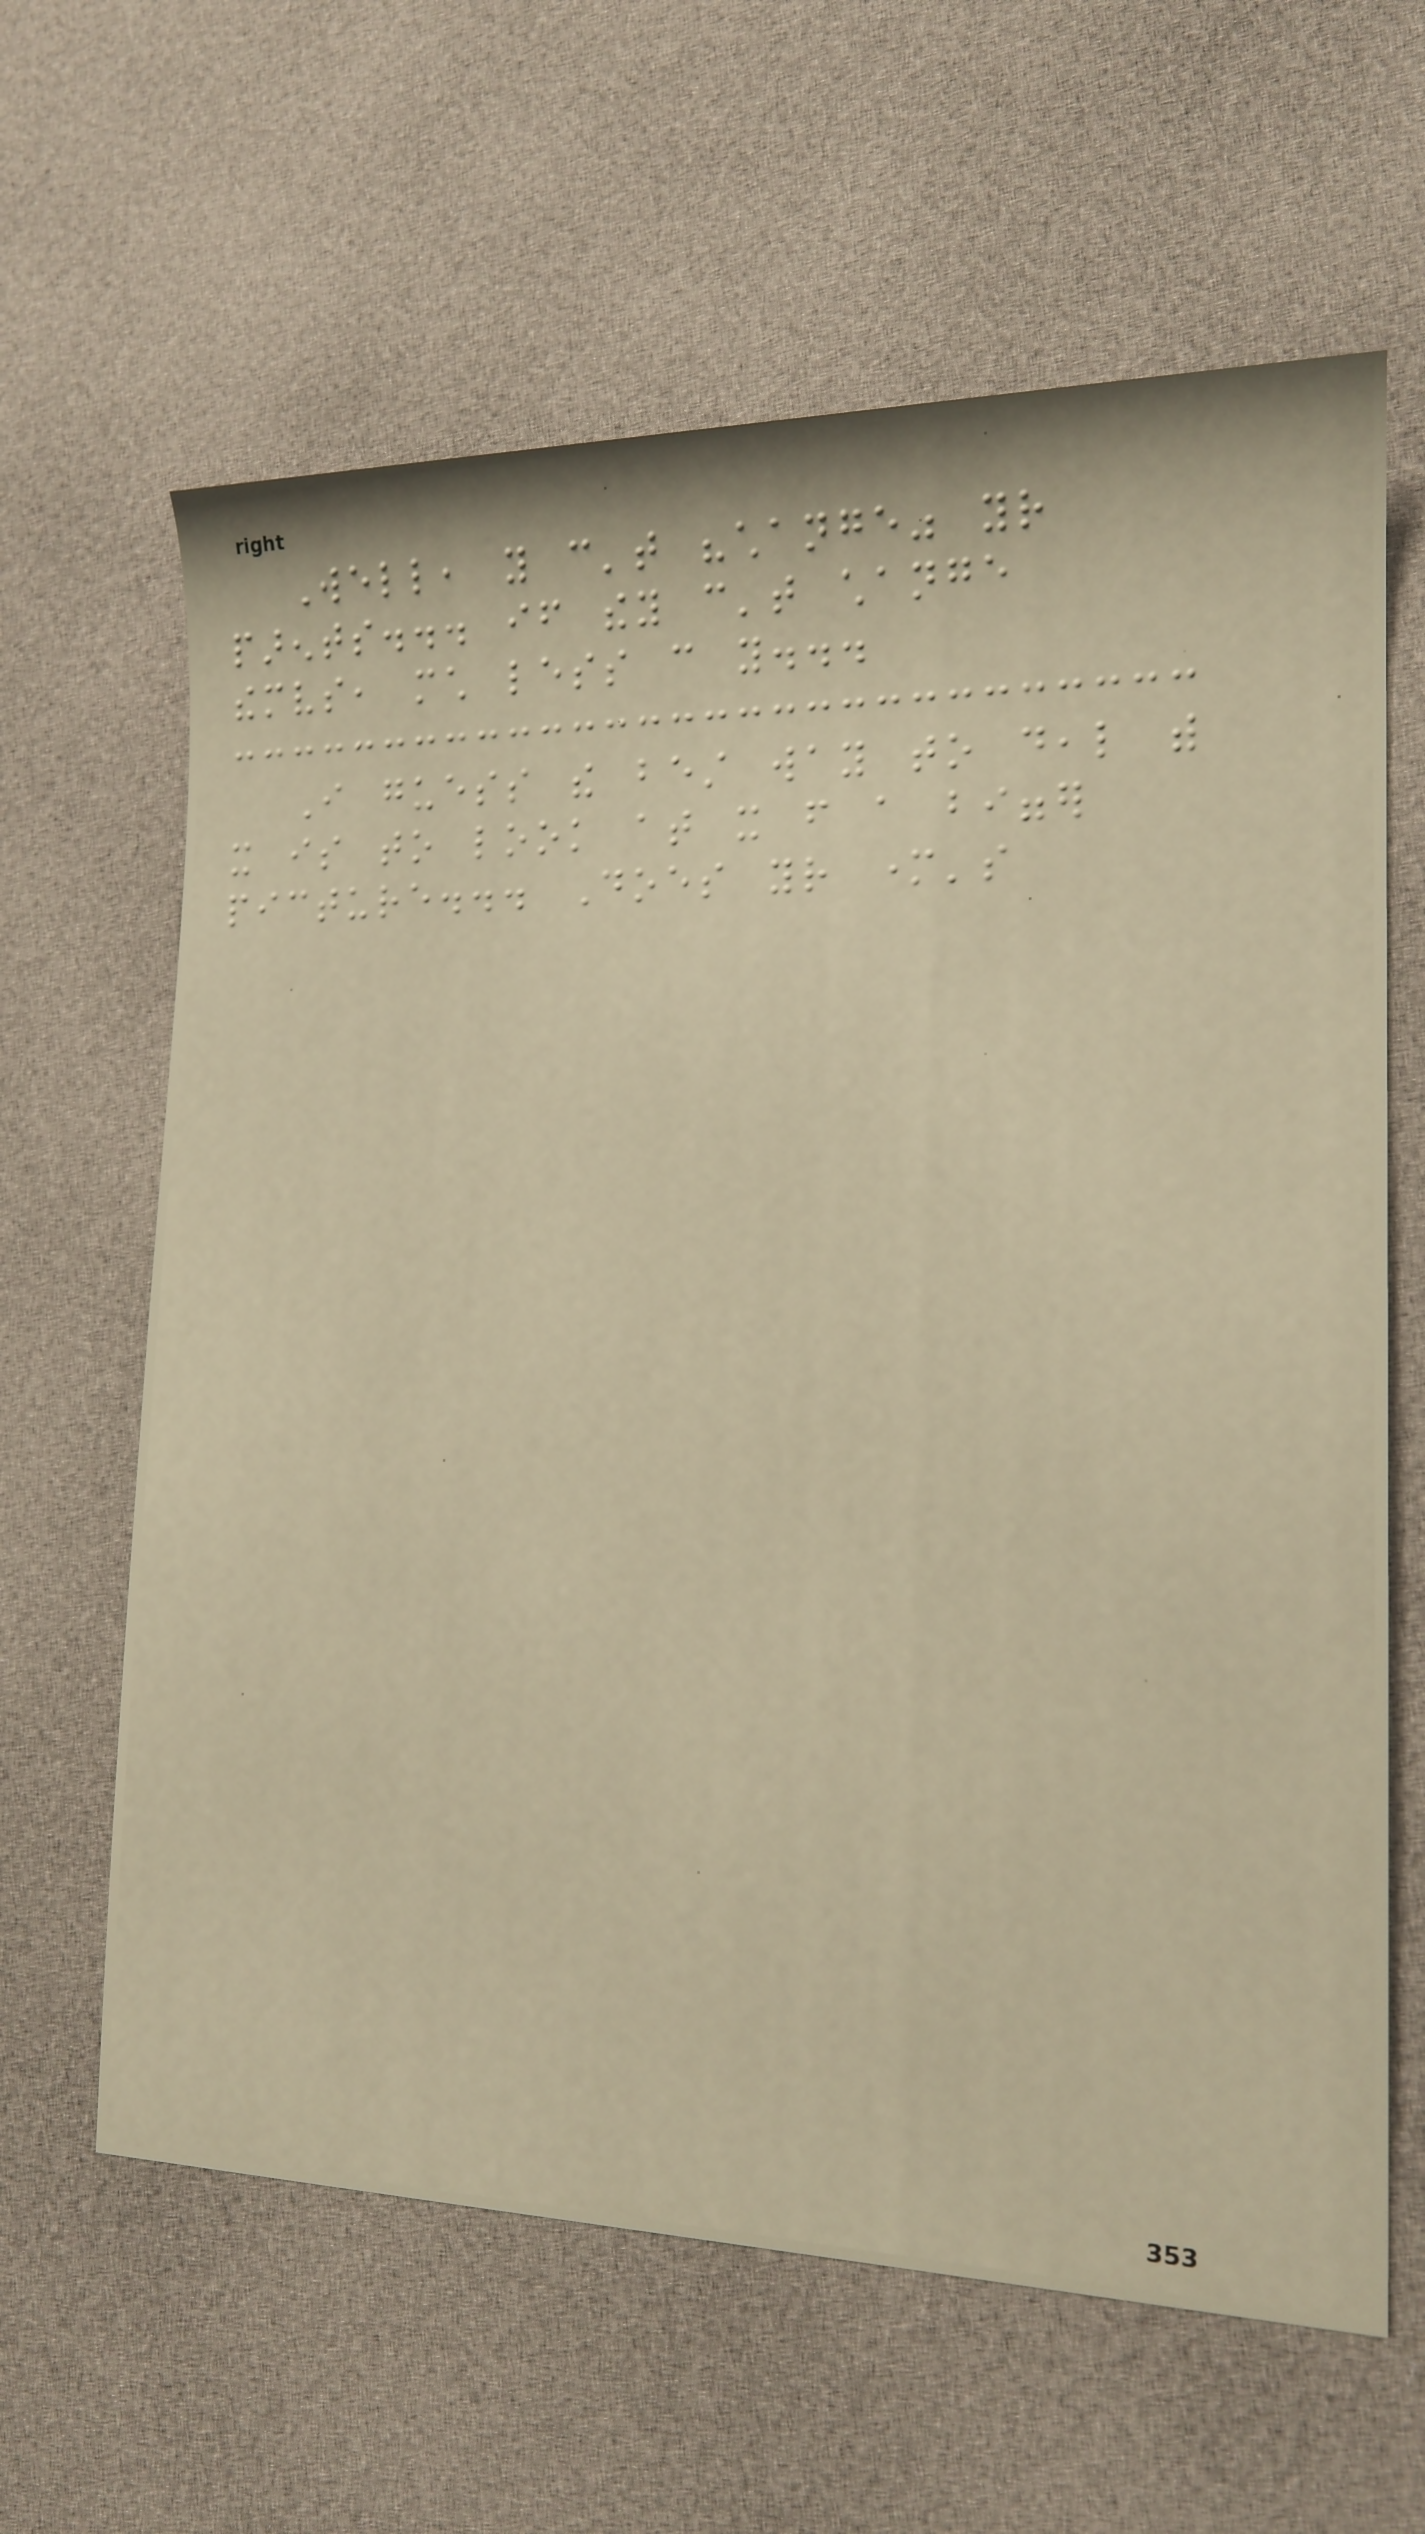Well, you can't "change" your
parents... if they can't change
themselves, much less can you...
I guess the best way to deal with
it is to look at it from a bigger
picture... Does your mother's
